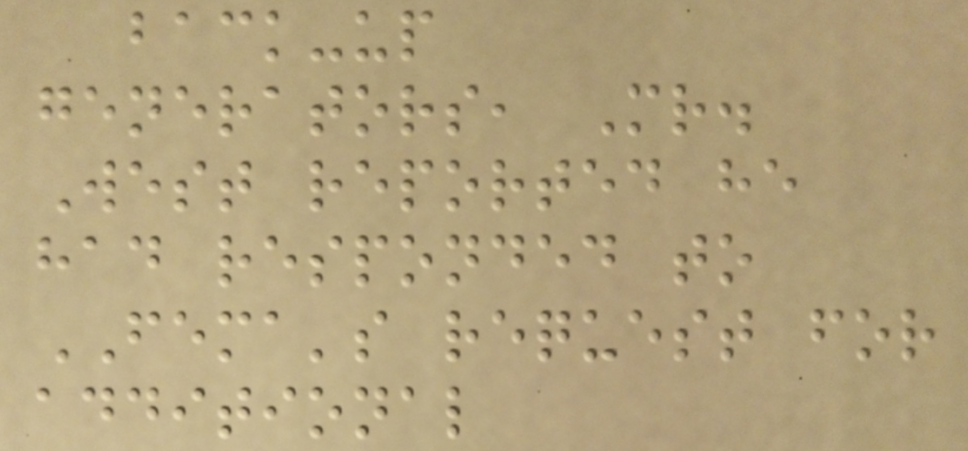back-up
generators, Mr.
West reported he
had responded to
FEMA's request for
additional
